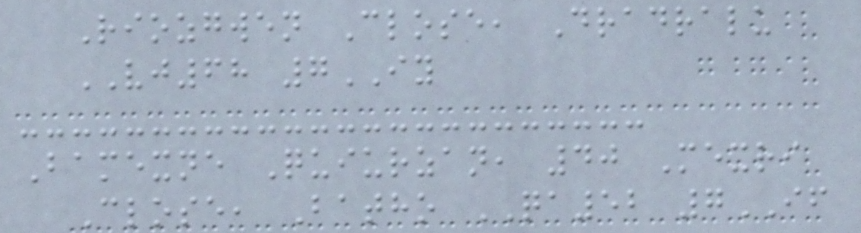Riozgwen Close, Dradralu
VJ68 7IY
Bamexne Quiurzan, 40 Mexri
Close, Batho QA52 7IF
